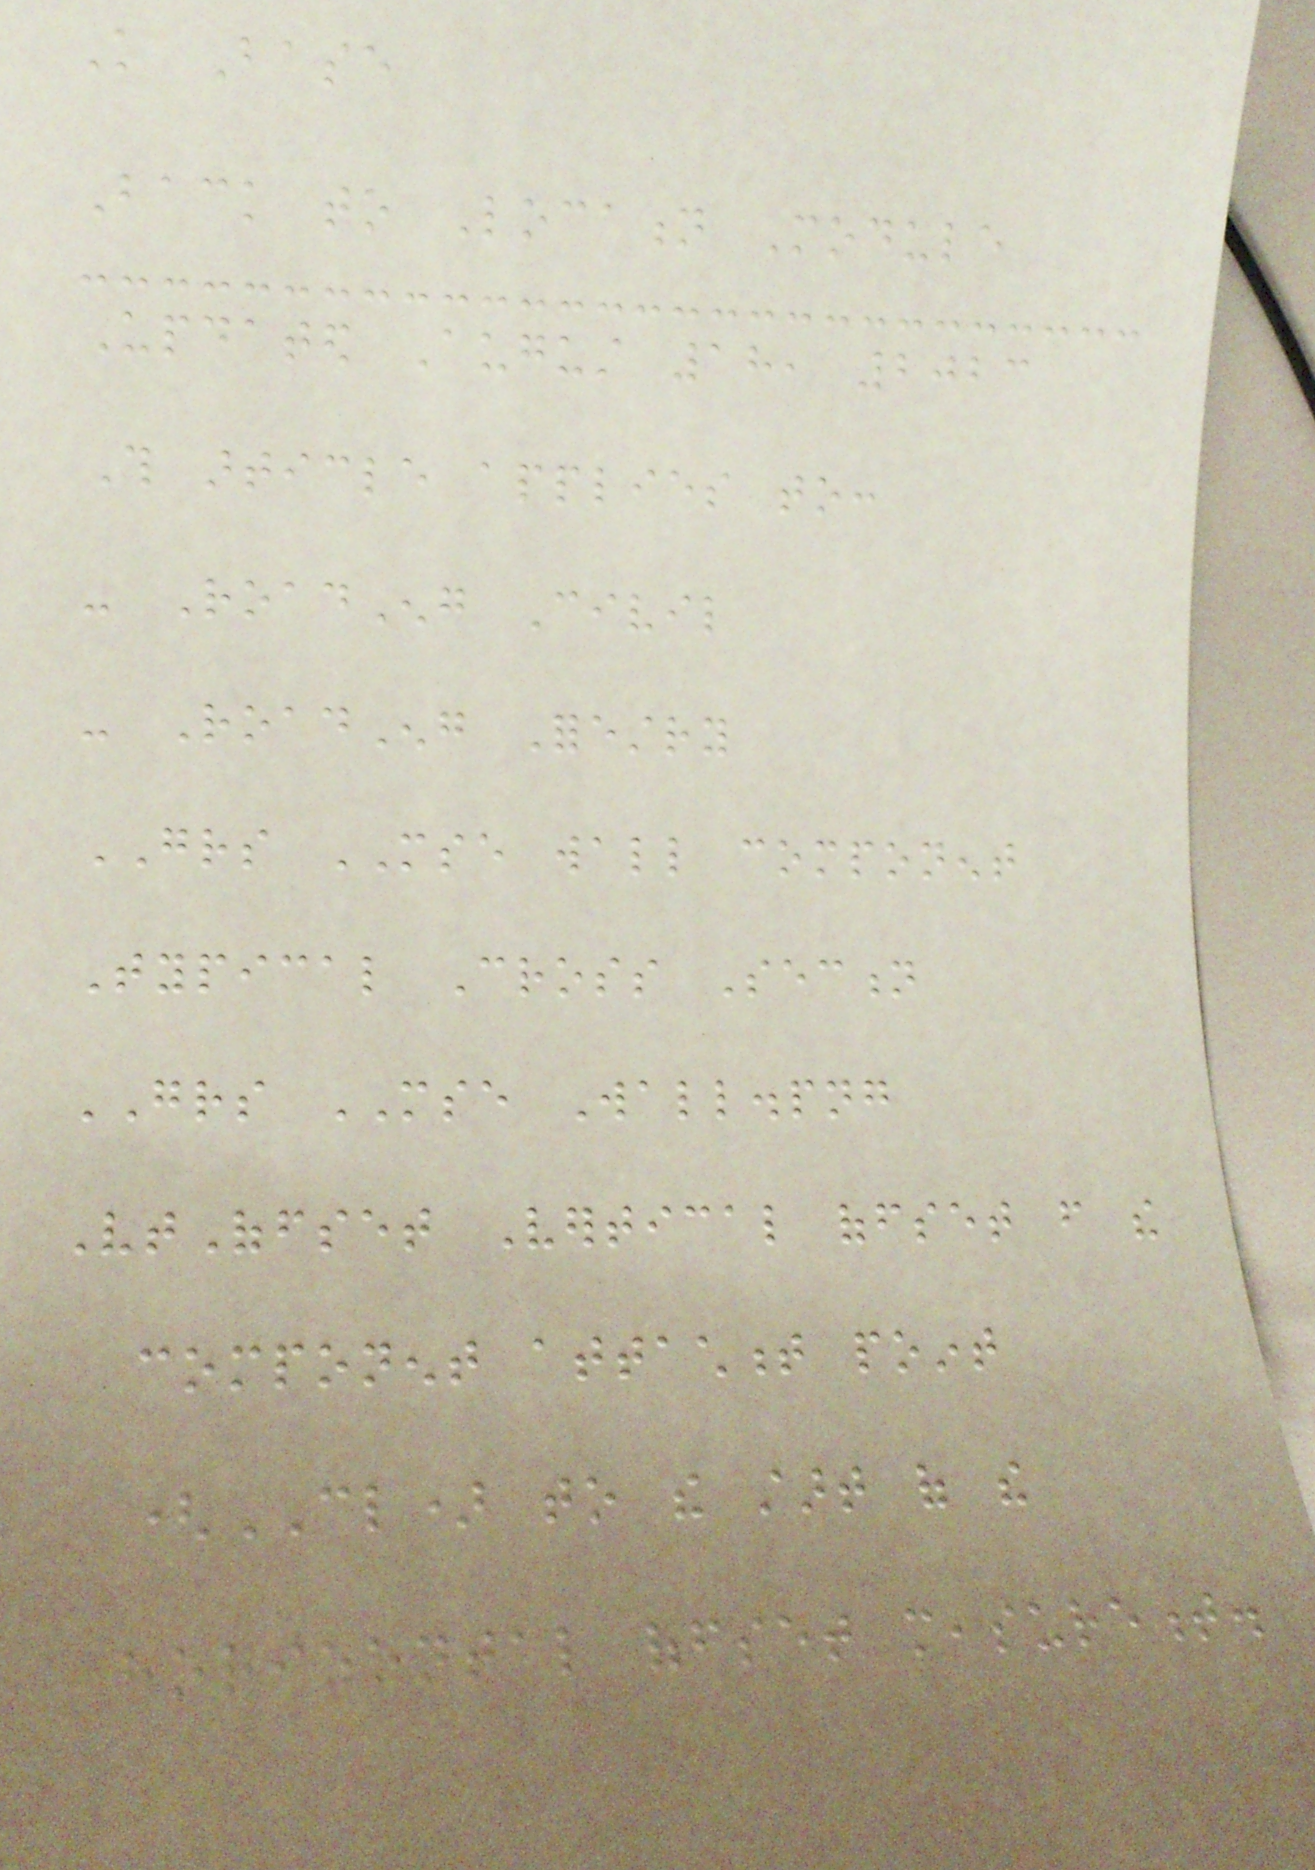Knowledge Base
Back to Location Module
Updated August 18, 2023
This article applies to:
- RoadEng Civil
- RoadEng Forestry
GRS MSE wall component
Typical Cross Section
GRS MSE Wall.png
VtOffset Vertical offset from the
component attachment point
(CL) to the start of the
horizontal offset measurement.
